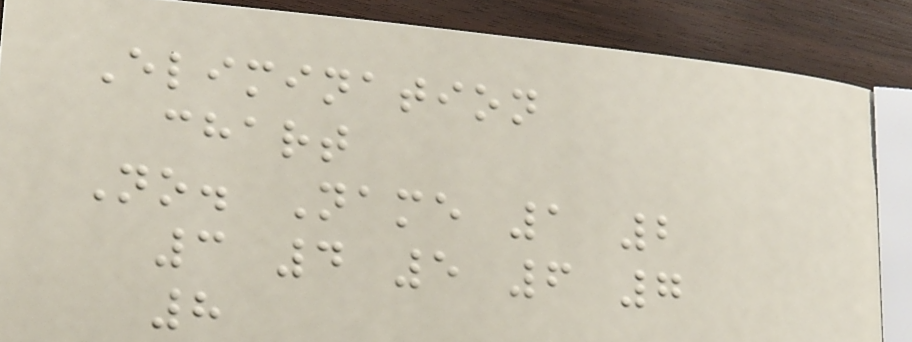Elimination
chart
No. Name 1 2
3 4 5 6 7
8
